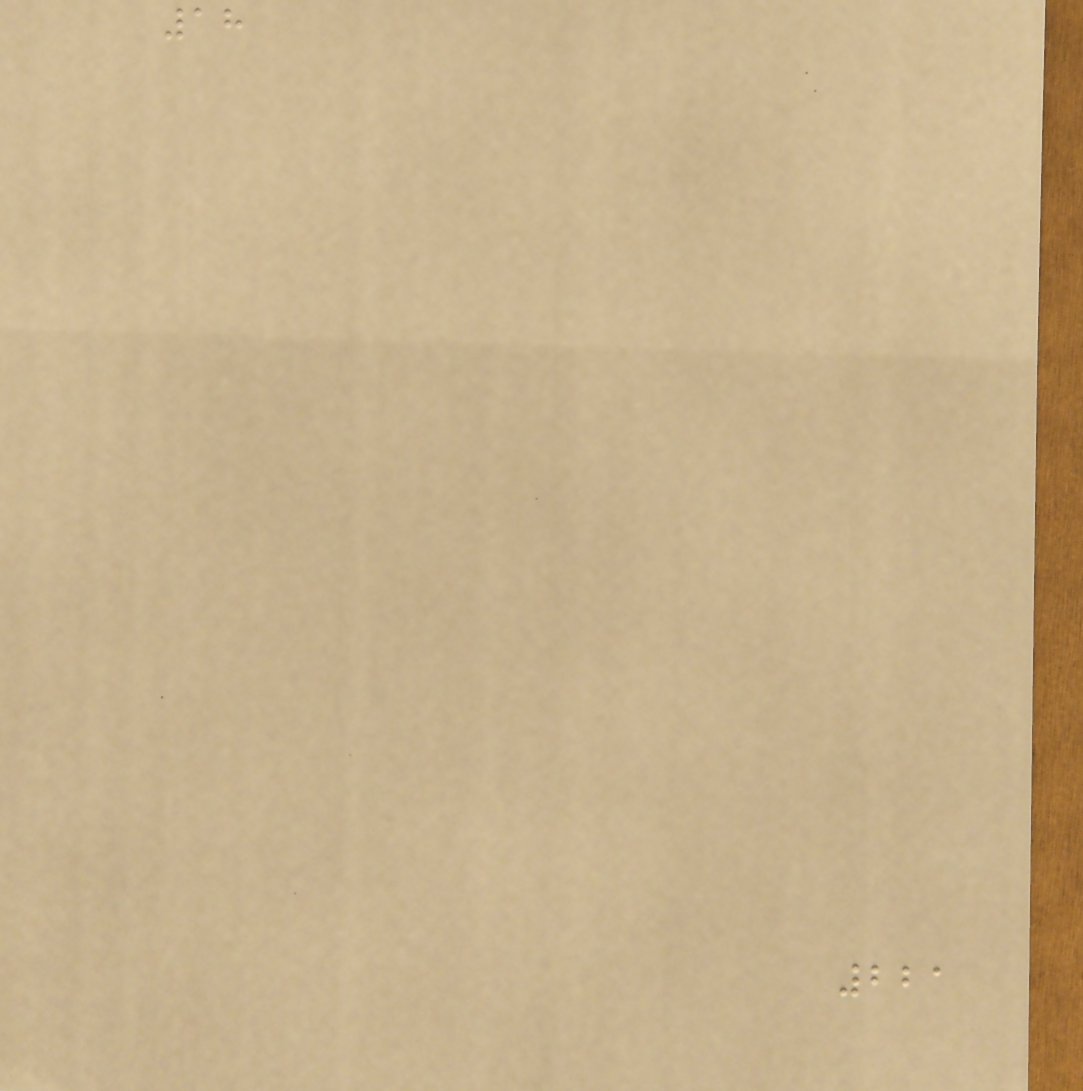18
221
